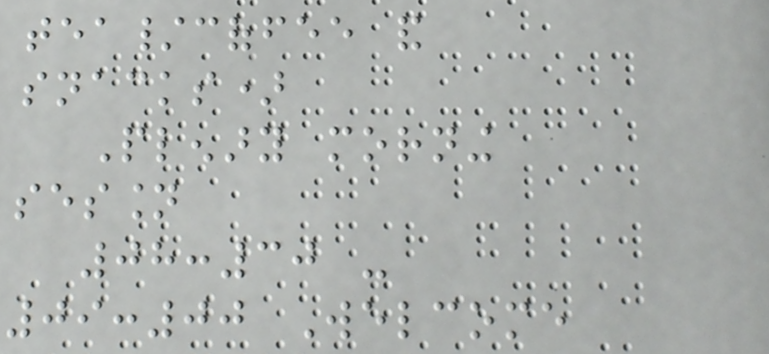tea/coffee and
snacks)
Plenary morning
session
08:30 -
09:00 Welcome
